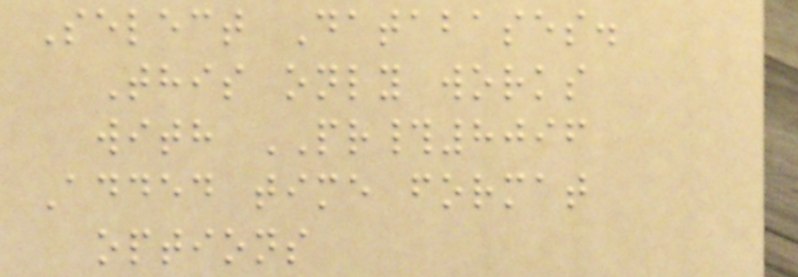Select Databases.
This only works
with PR#8096
Added time format
options
